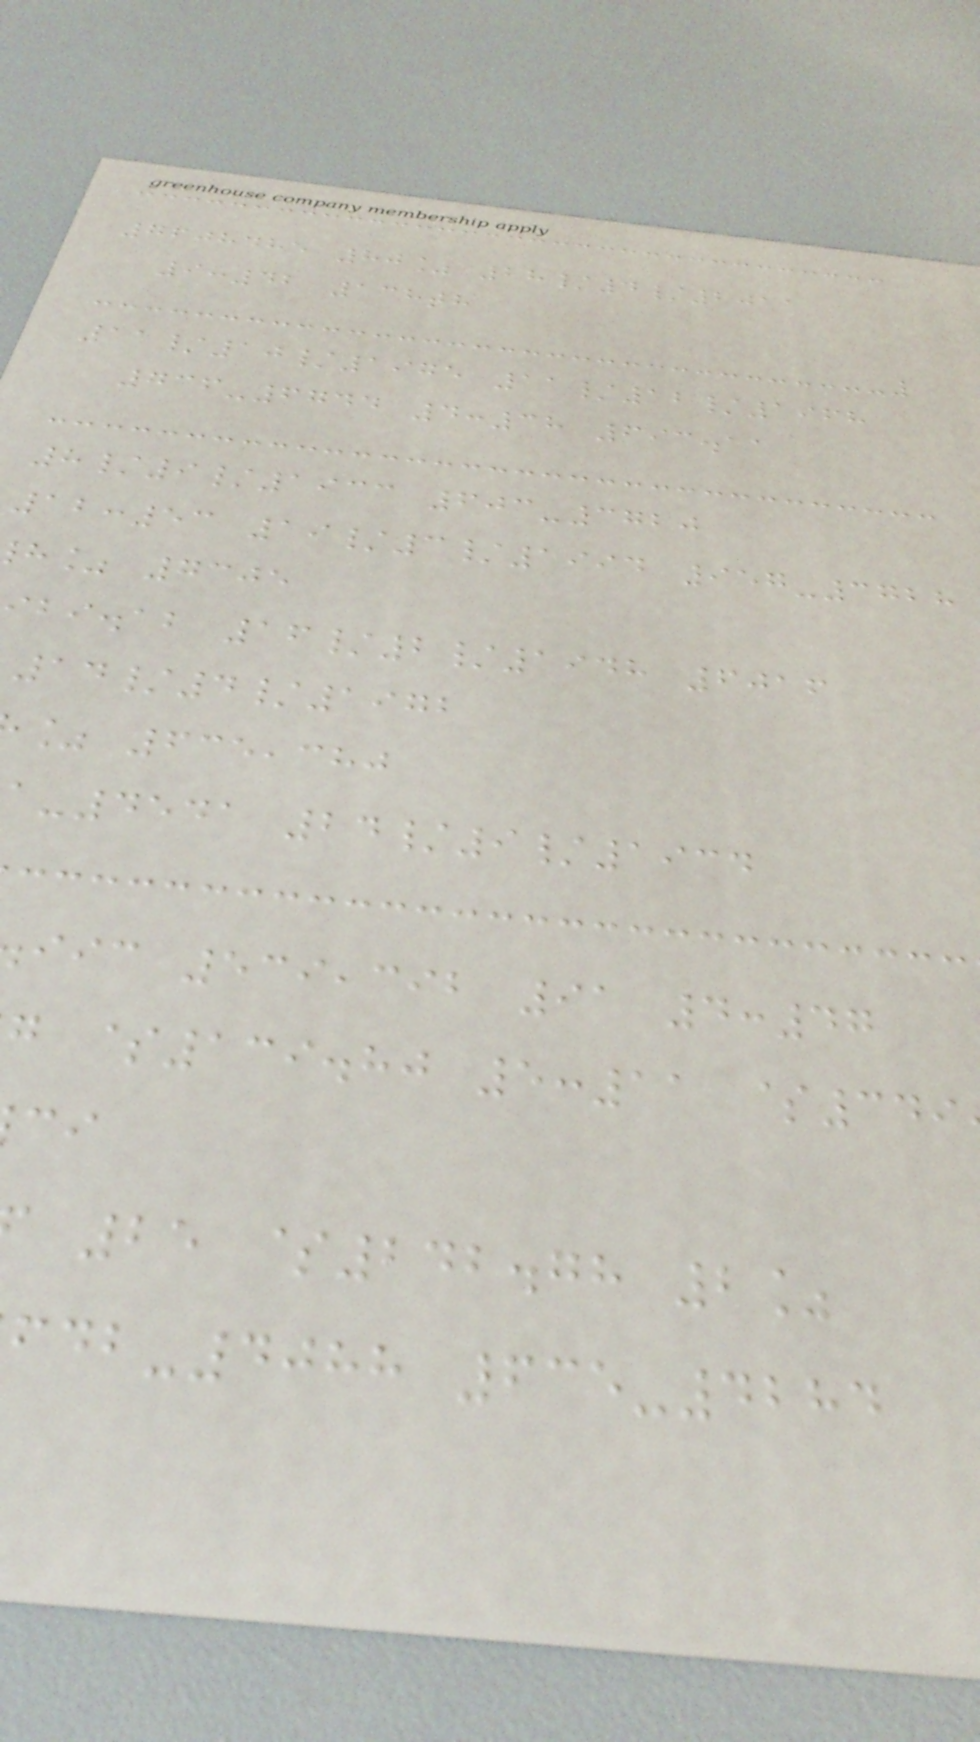7608485 80% 28/4/2011
9:42 138th
11/10/1975 11/12/1968
736-6744 4:38 693.11
8/9/1933 603-3720
12:53 19/3/1994 957-3728
h% 7305
ibi.ab 16/2/1948 6016
14/4/1972
% 635,380
-4541 24/9/1934
iic 539,392 91 4:47
g $139.80 5:11 $349
25 $242.78 2%
-4088 635-4284
